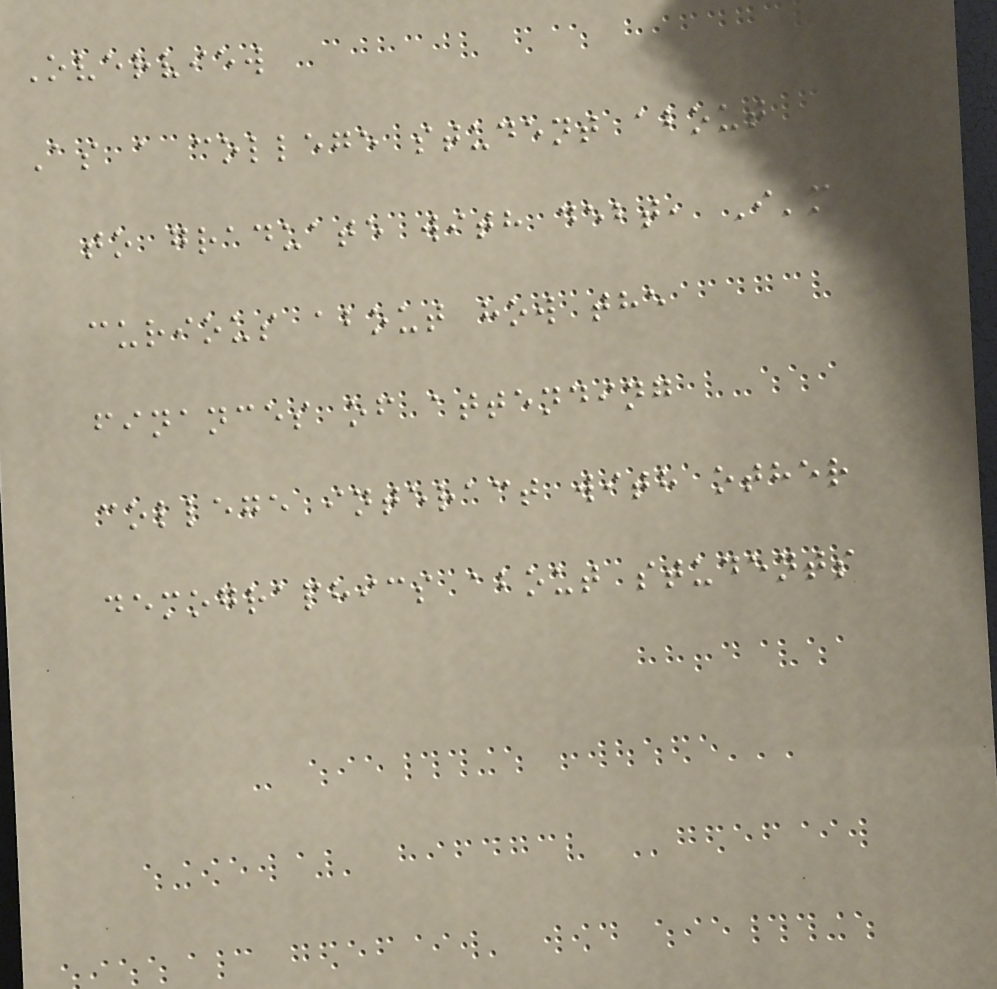Overview
As a college student about
to graduate with debt, I'm
curious about how the
finances of attending
college interact with other
demographics about students
